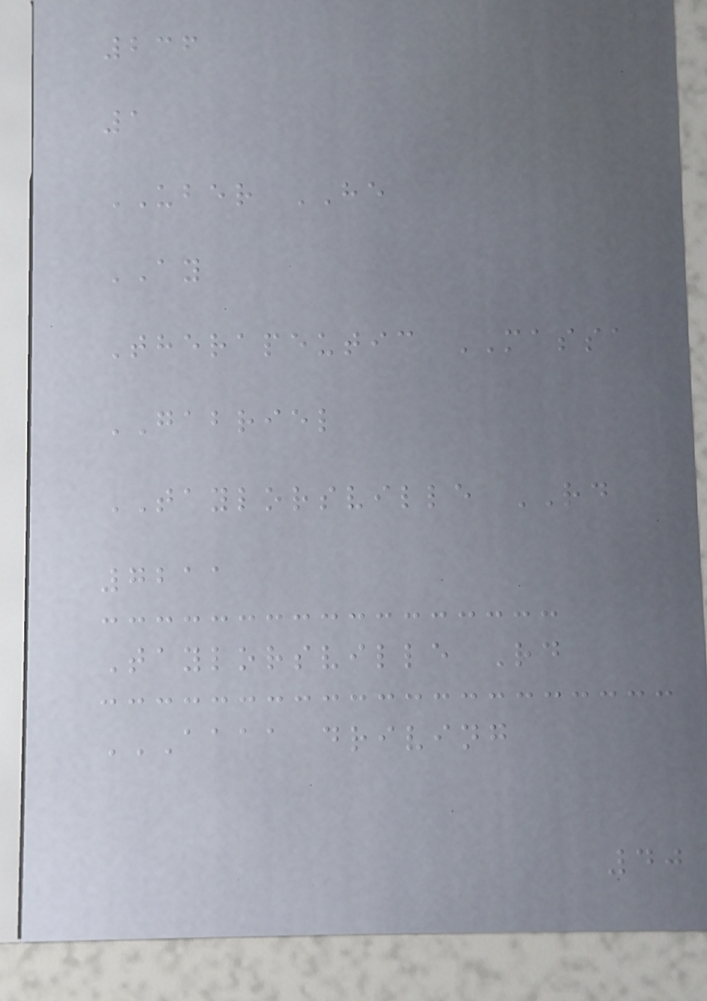236
1
UBER HE
AY
Therapeutic MASSA
GABRIEL
TAYLORSVILLE RD
7211
Taylorsville Rd
AAAA DRIVING
40
